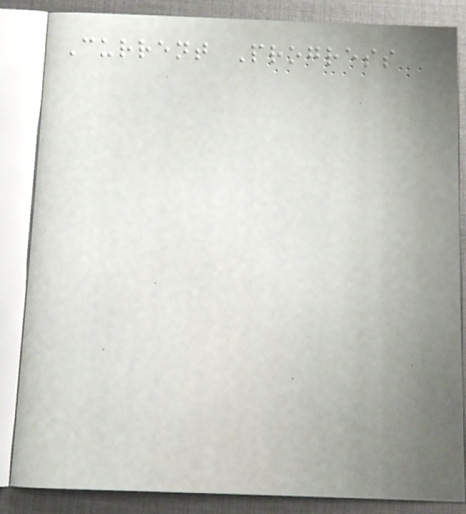Current Progress
